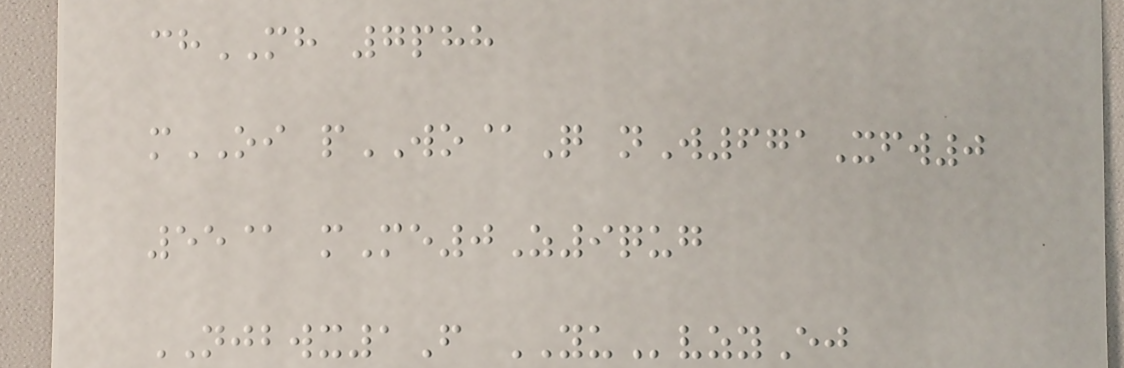chMH 7phh
mOI pWO@Q nW671Xfw0
55@ mMe0Z9qug
NJBWX1F YUvzyEj
